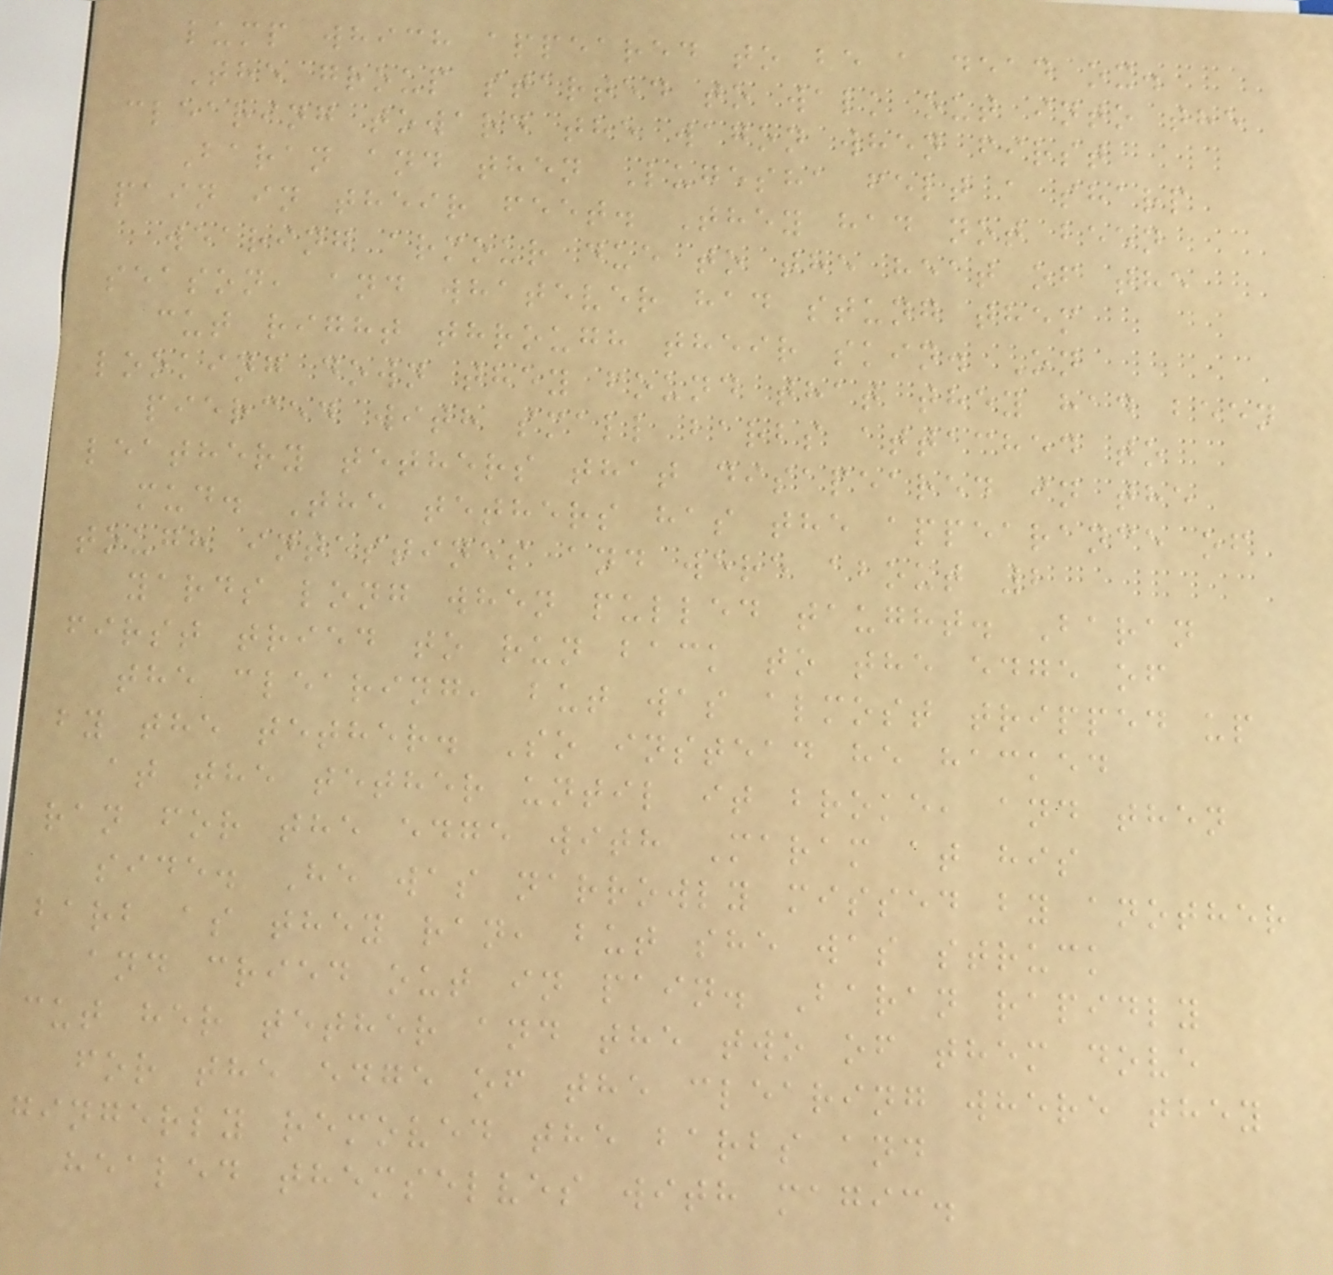lump which appeared to be a dead ox.
The group started to walk out into the
clearing toward the wagon when first
Baran and then Lugesha felt a sharp
pain in their feet. They had not been
wearing armour due to the heat of the
season, and whatever had stung them
cut right through their skin. On
looking down they found that they had been
pierced with small barbs attached to
leathery tethers that disapeared in the
mud. The tethers has the appearance of
tough intestines and were about 2
yards long when pulled taught. Baran
first tried to run back to the edge of
the clearing, but was almost tripped up
by the tether. So instead he hacked
at the tether until it broke, and then
ran for the edge with Maram at his
side. He was narrowly missed by another
barb as they ran, but she was struck
and cried out in pain. Baran rapidly
cut her tether and the two of them dove
for the edge of the clearing where they
gingerly removed the barbs and
healed themselves with magic.
